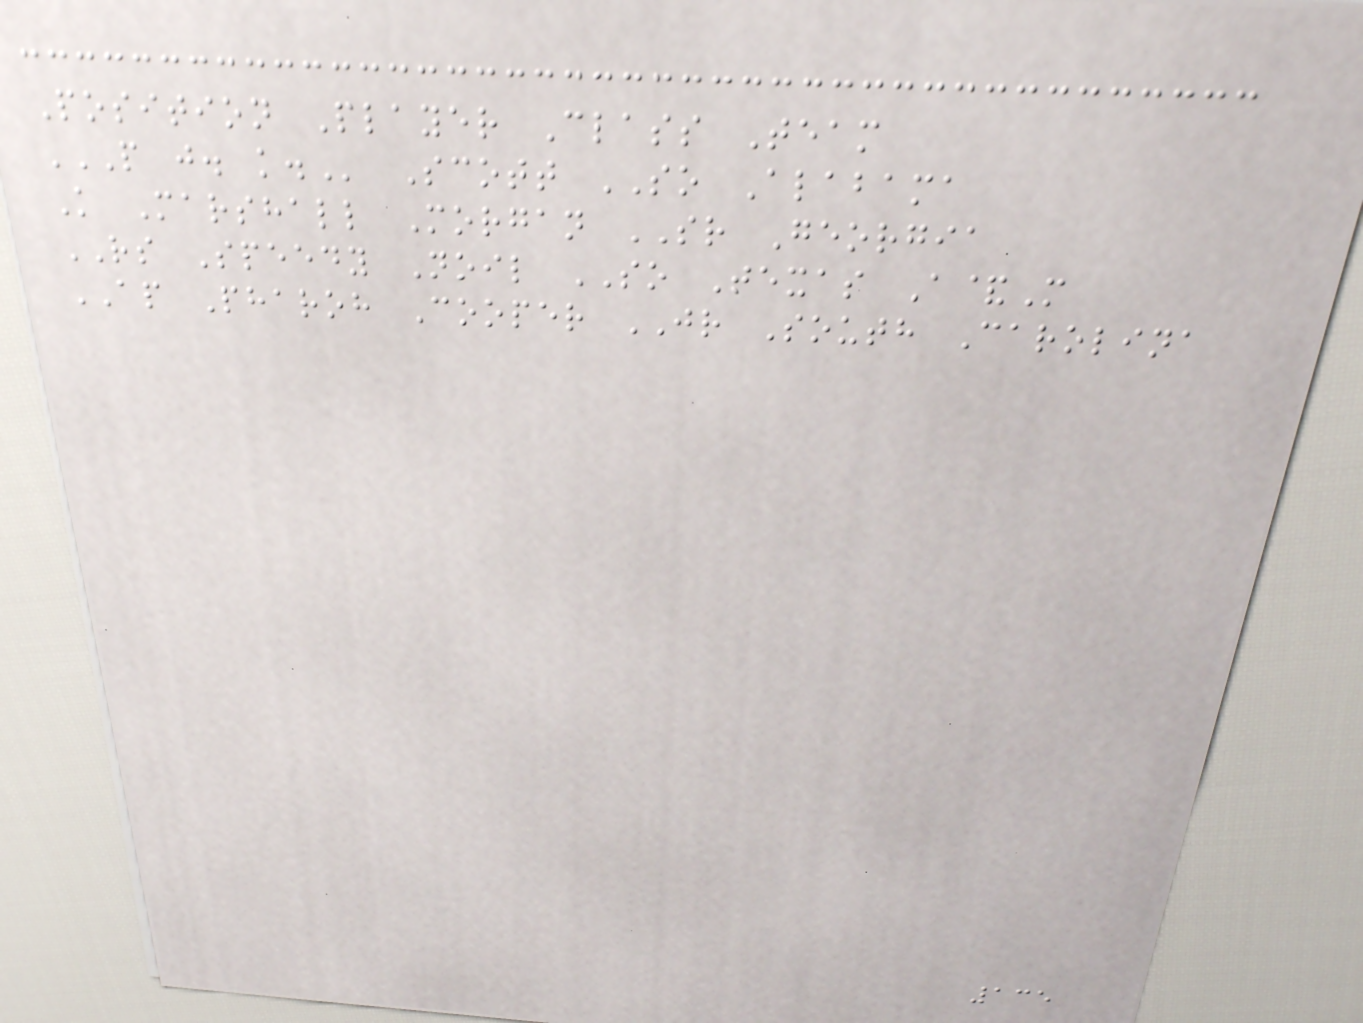Position Player Class Team
P J. K. Scott SO Alabama
K Marshall Morgan SR Georgia
RS Speedy Noil SO Texas A&M
AP Pharoh Cooper JR South Carolina
135
